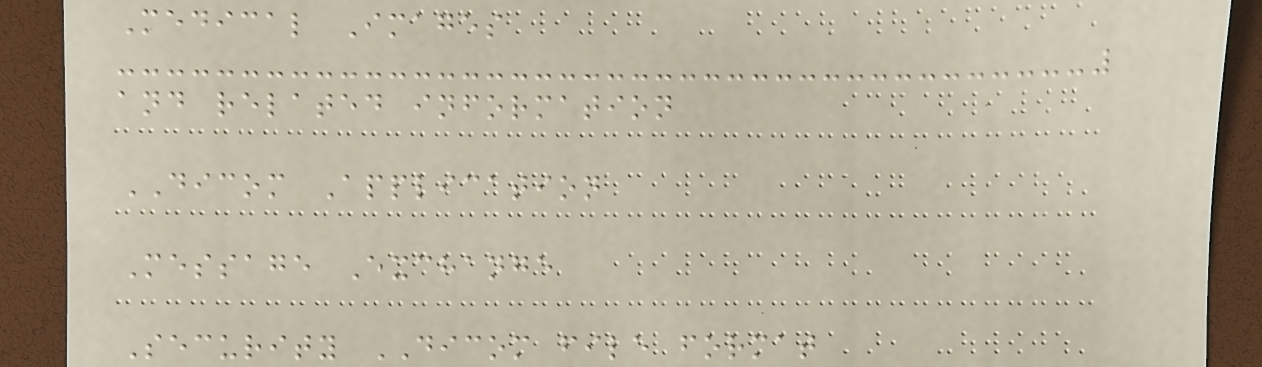Medical Images
and related information
DICOM Application
Message Exchange
Security DICOM file format
